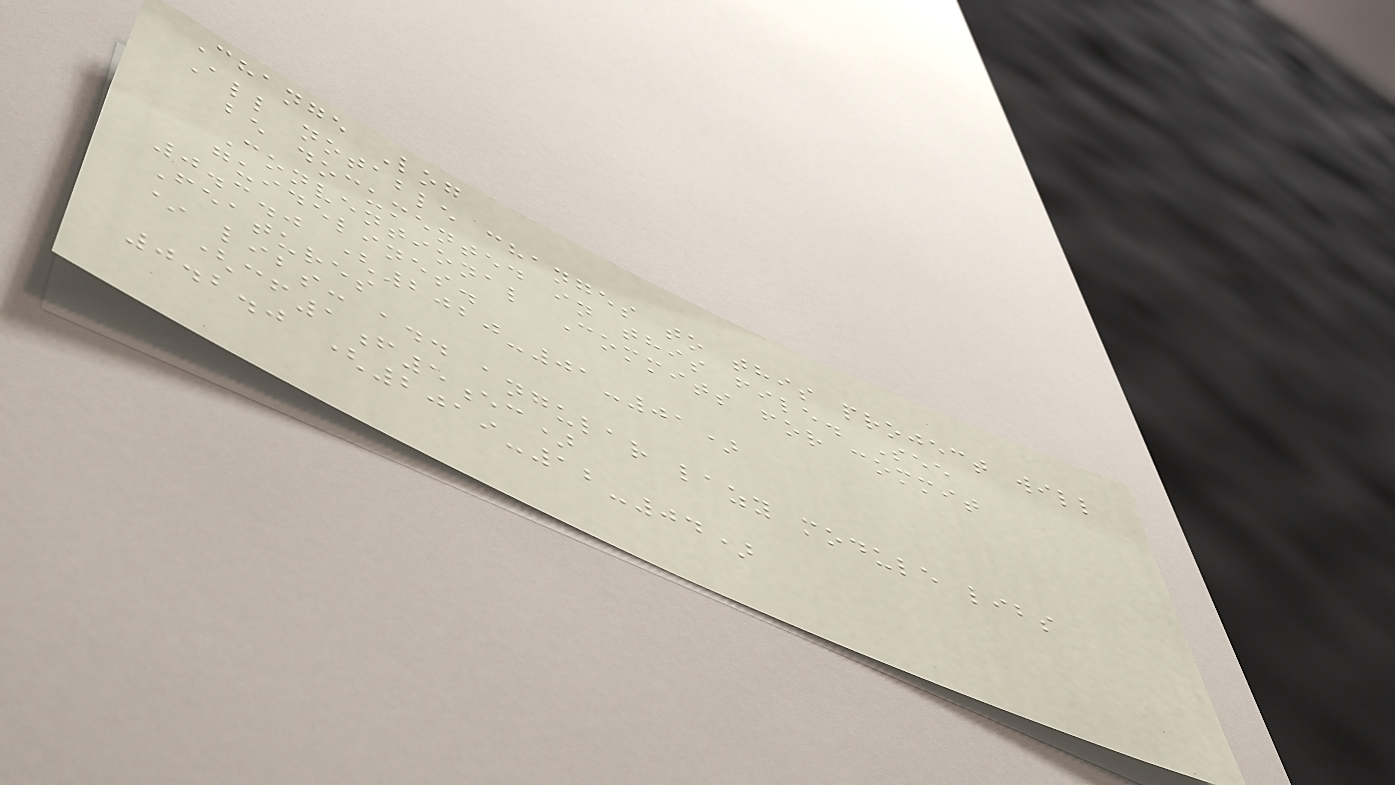Change Log
All notable changes to this project will
be documented in this file. See
Conventional Commits for commit
guidelines.
0.3.0 (2020-01-01)
Features
* libs: add angular lazy module libs
(cf1f5ec)
0.2.0 (2019-12-04)
